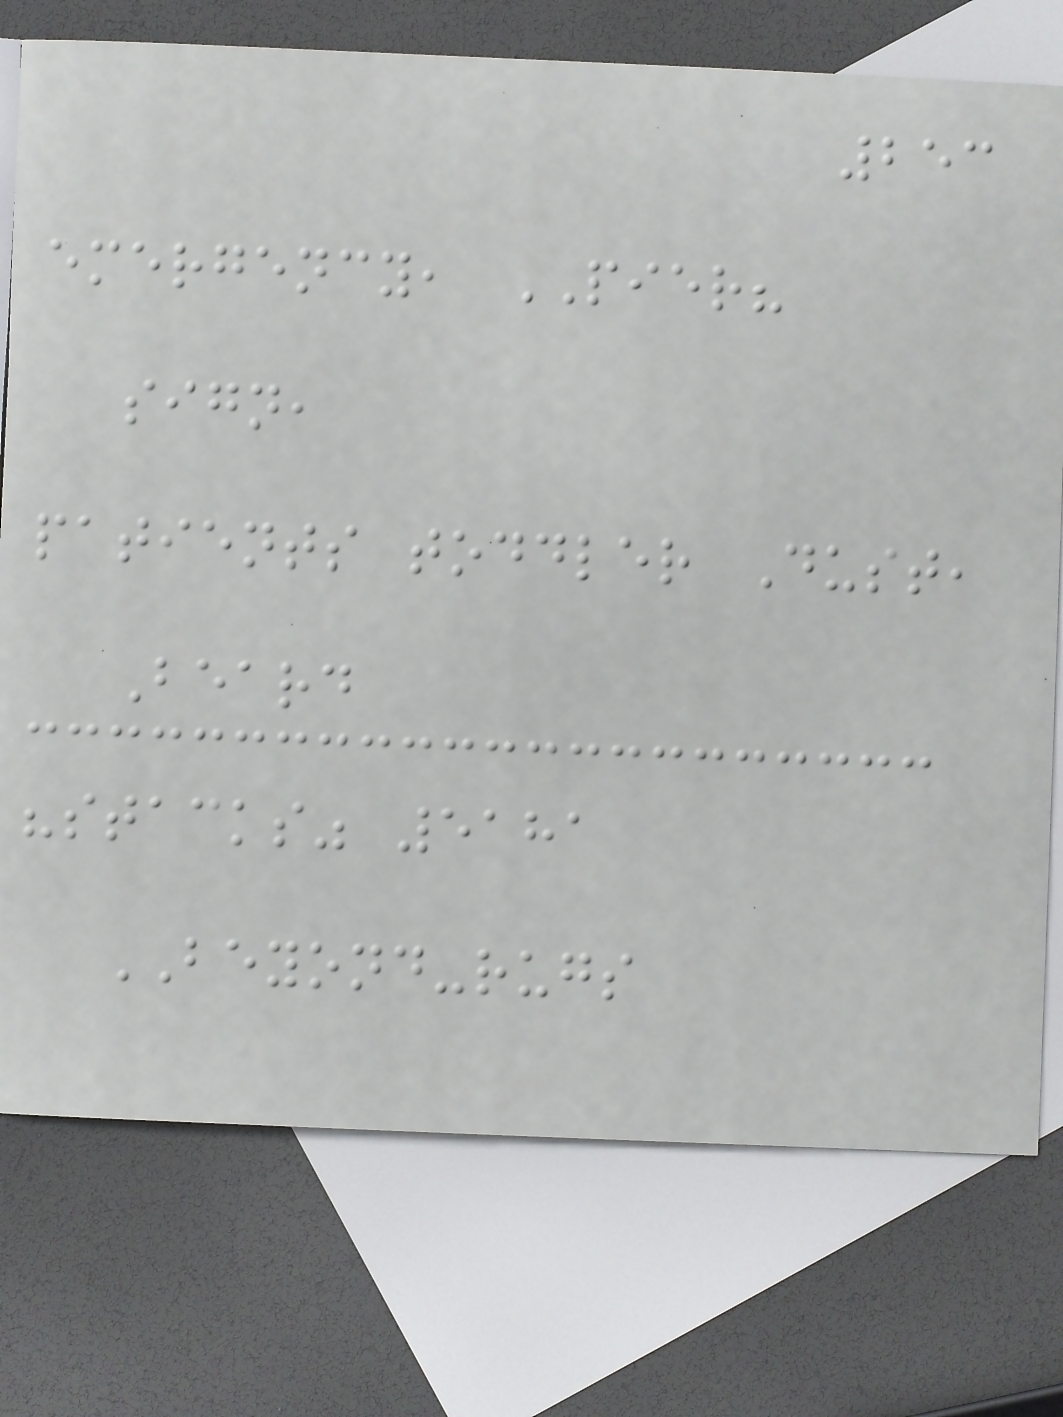253
emergency, PIER?
sign,
patients toddler Dust,
Beard
"stacks" 5181
BEYOND-rugs
